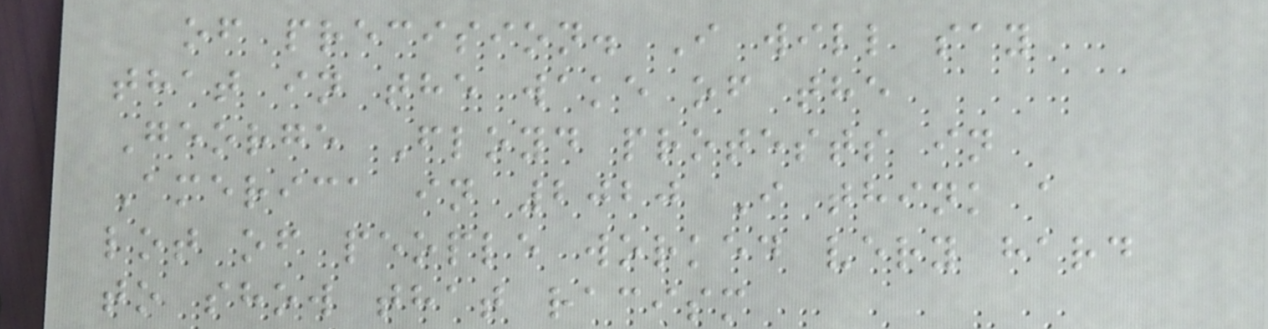of precision. I will say
that in the wake of the
George Floyd protests in
America in 2020 I think a
lot of people worked very hard
to show that racism
